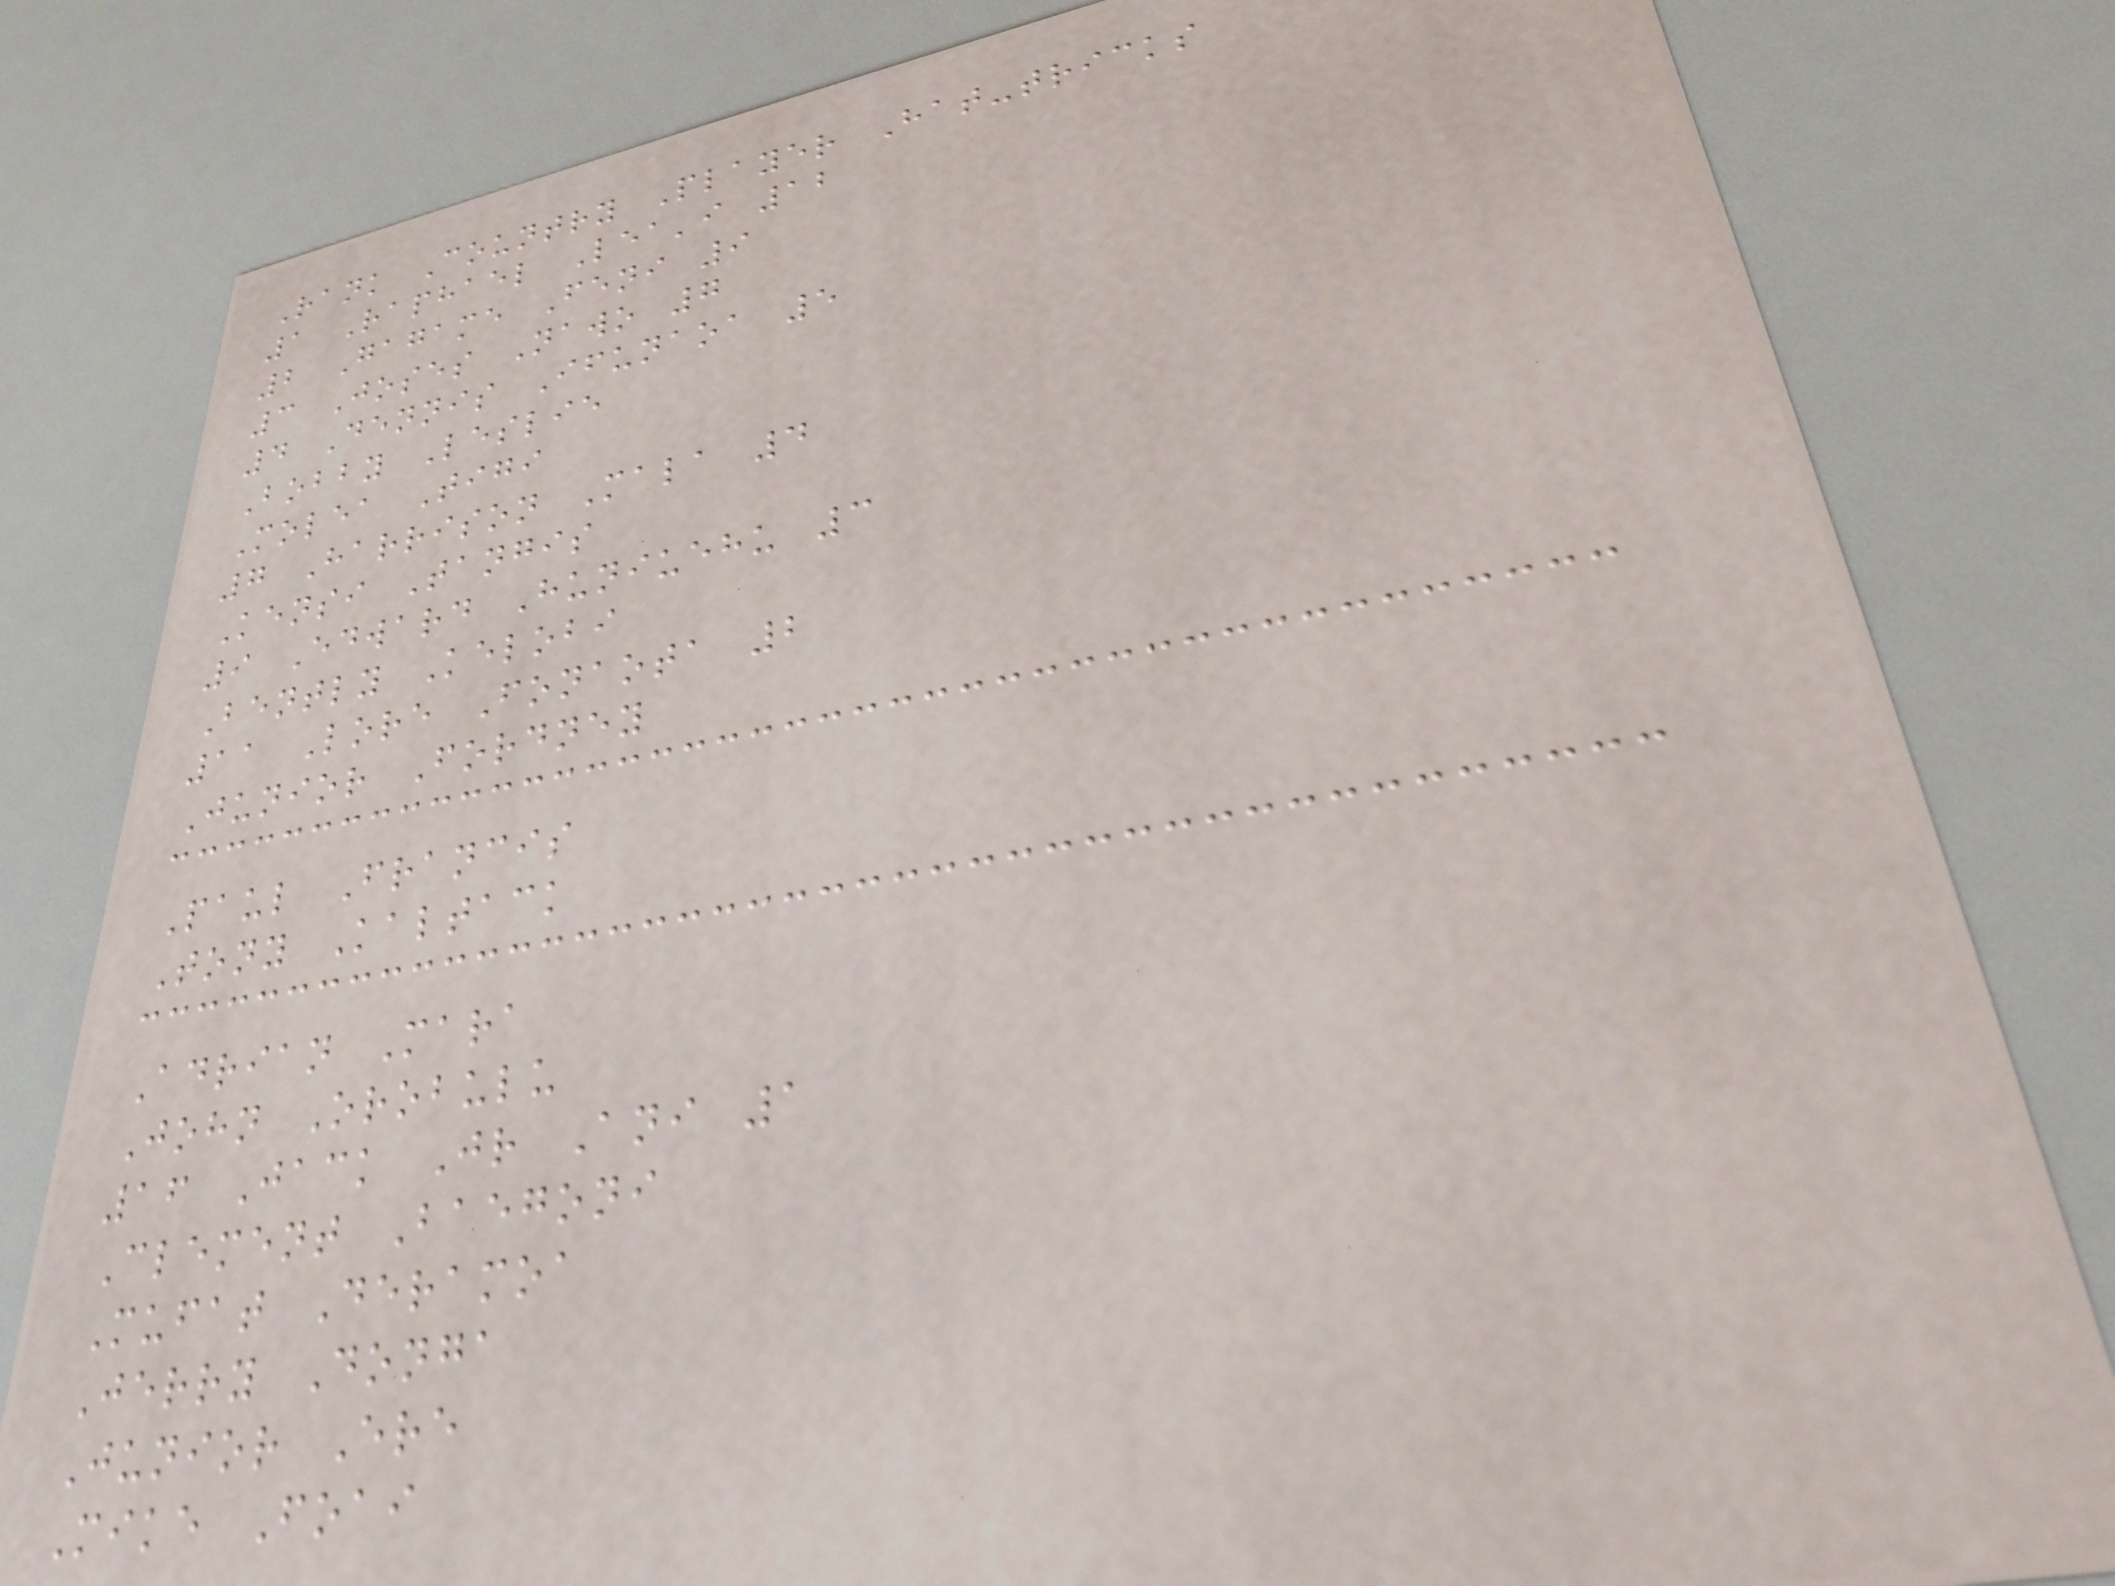Rank Country Player Hat-tricks
1 Raphael Lea'i 12
2 Gagame Feni 9
3 Joses Nawo 7
4 Dennis Ifunaoa 5
Bobby Leslie
Molea Tigi
7 Harrison Mala 4
Kensi Tangis
9 Edward Huniuehu 3
Bently Kelobi
11 Lore Fonaota 2
Junior Fordney
Paul Francis
Tony Kaltack
Adrian Mara
John Orobulu
16 Jack Jr Ani 1
Clement Baegoni
Mufat Deramoa
Jerry Donga
Junior Ere
Mike Foai
